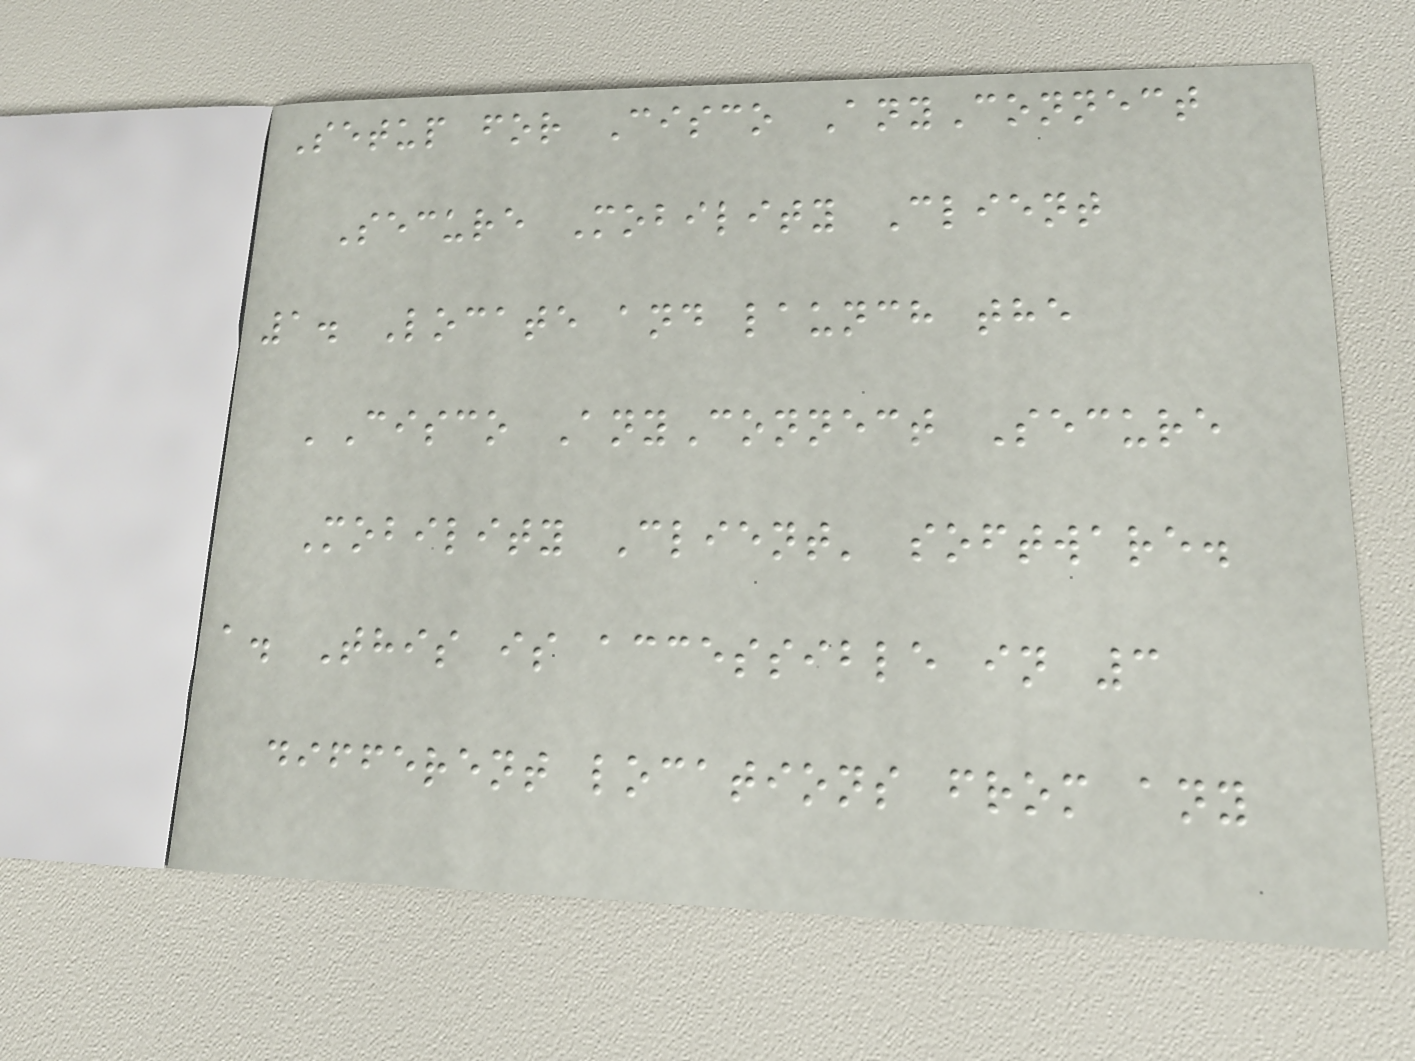Setup for Cisco AnyConnect
Secure Mobility Client
1. Locate and launch the
'Cisco AnyConnect Secure
Mobility Client' software.
a. This is accessible in 3
different locations from any
